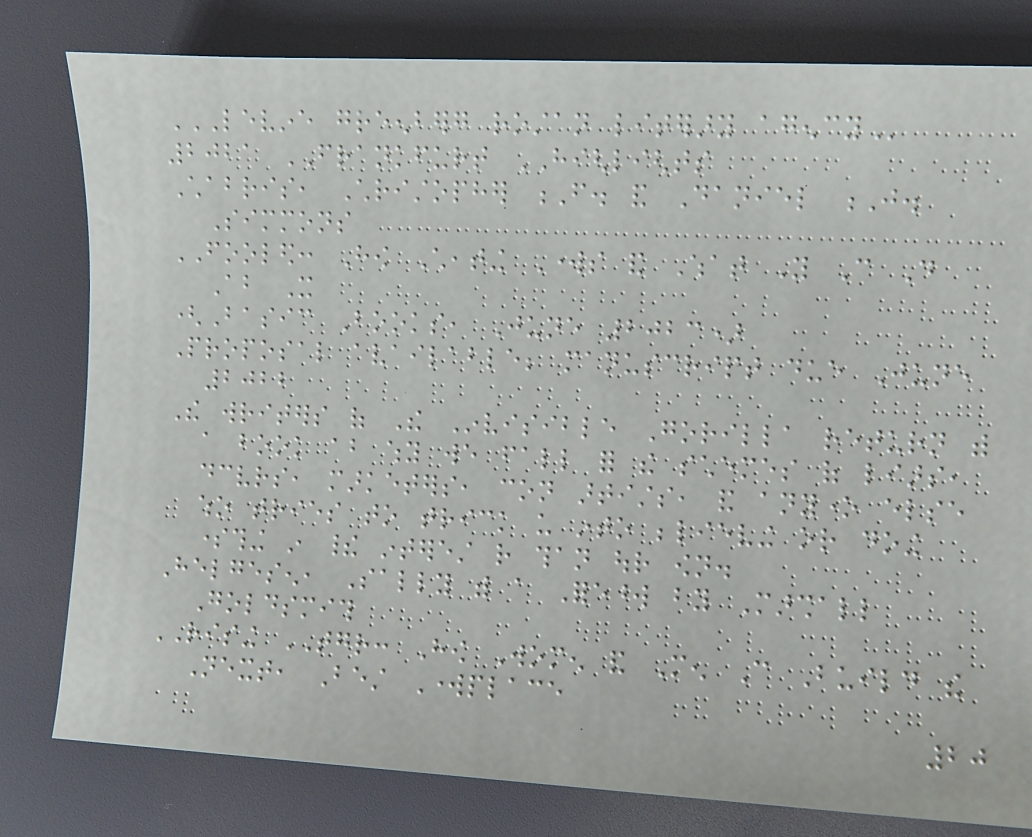LEVINE GREENBERG ROSTAN LITERARY AGENCY
2021 FRANKFURT HIGHLIGHTS
Chabris, Christopher F. and Daniel J.
Simmons
FOOLED: How Cheating Works and What You Can Do
About It
(Basic Books, June 2023)
Proposal available; manuscript due June
2022
The writers of The Invisible Gorilla return with
a book about why we fall for the schemes of liars,
deceivers, marketers, con artists, and anyone else
who tries to trick us into believing or doing
something in their interest rather than our own.
Helgesen, Sally with a Foreword by Marshall
Goldsmith
RISING TOGETHER: How Women and Men Can Build the
Next, Best Workplace
20
